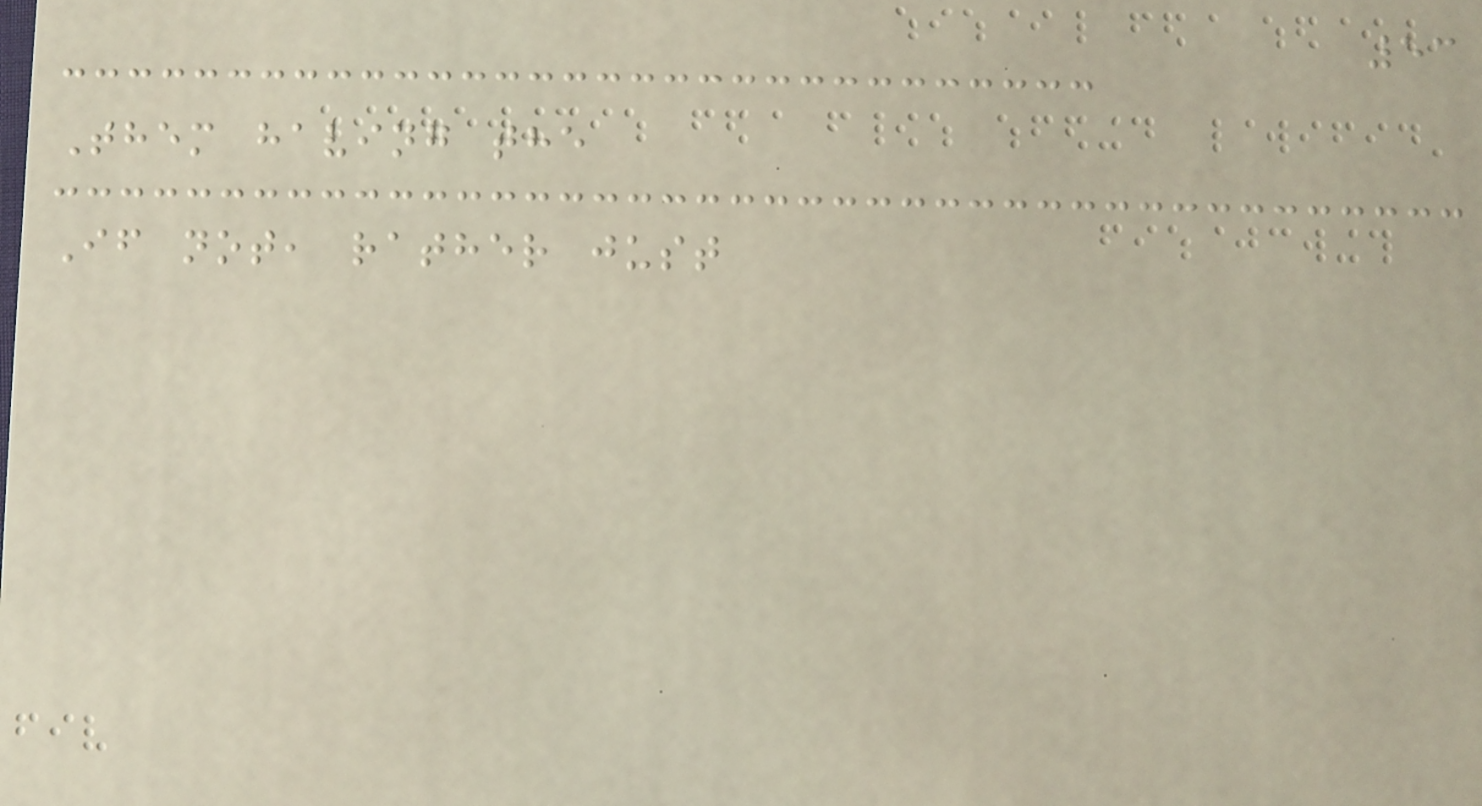53
Them having the
If not, rather just
